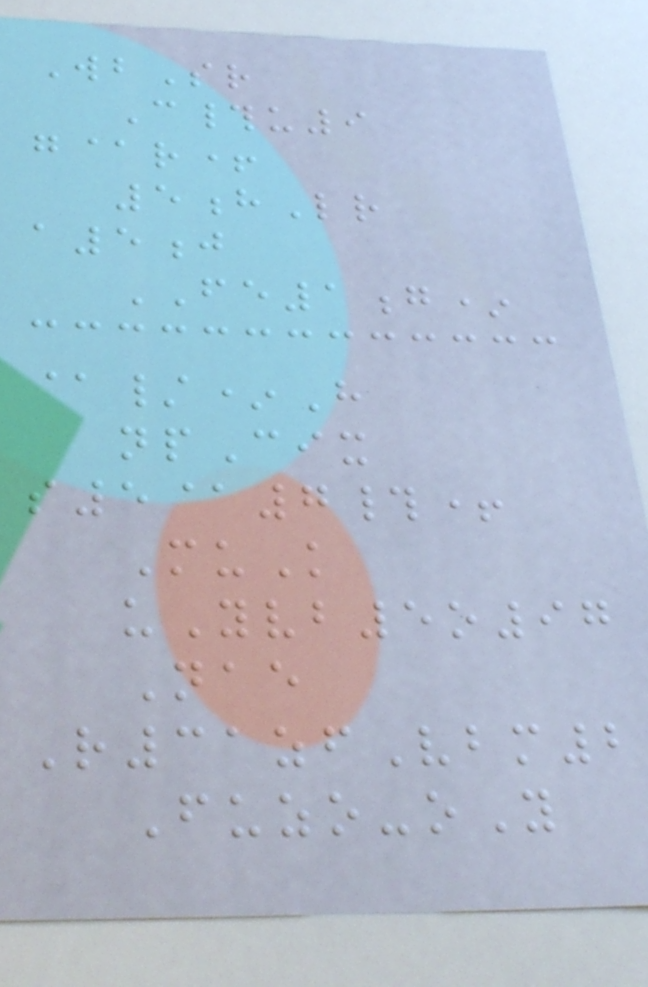WbSr
C#u9
g@r+
5hLr
a5j
FE1g*
@/*H
npCix
s5@7#+
MuK
uYvb5o97
Nae
R31zfVbm2
Fuzo-oY
